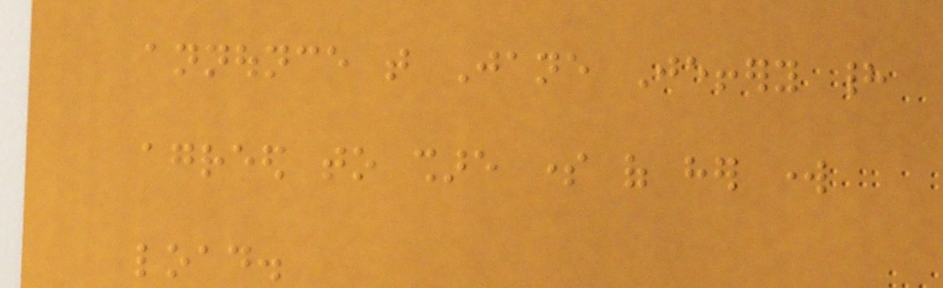announce that Jane Jeffery had
agreed to share some of her work
load.
